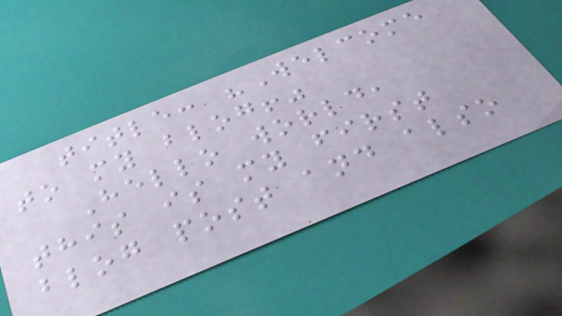title: "Welcome
to my blog!"
Hello world,
this is my first
blog post and also
